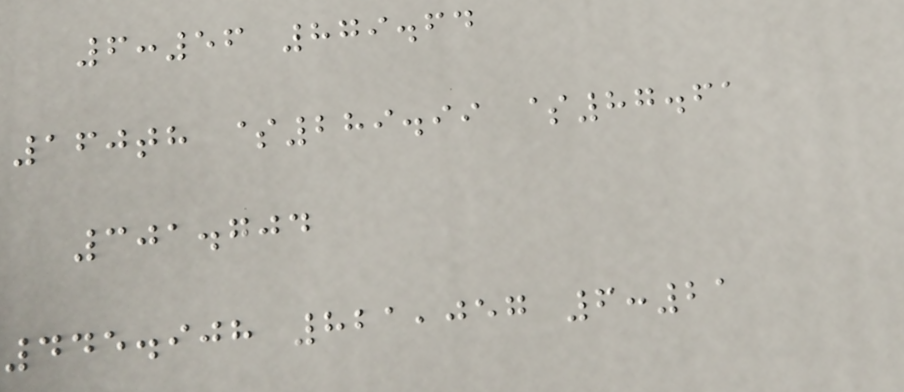6:56 879.64
160th $289.99 $87.61
301.704
445.908 821,057 6:21
